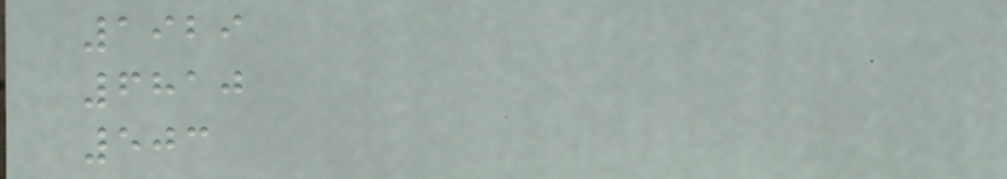1929
6810
503
